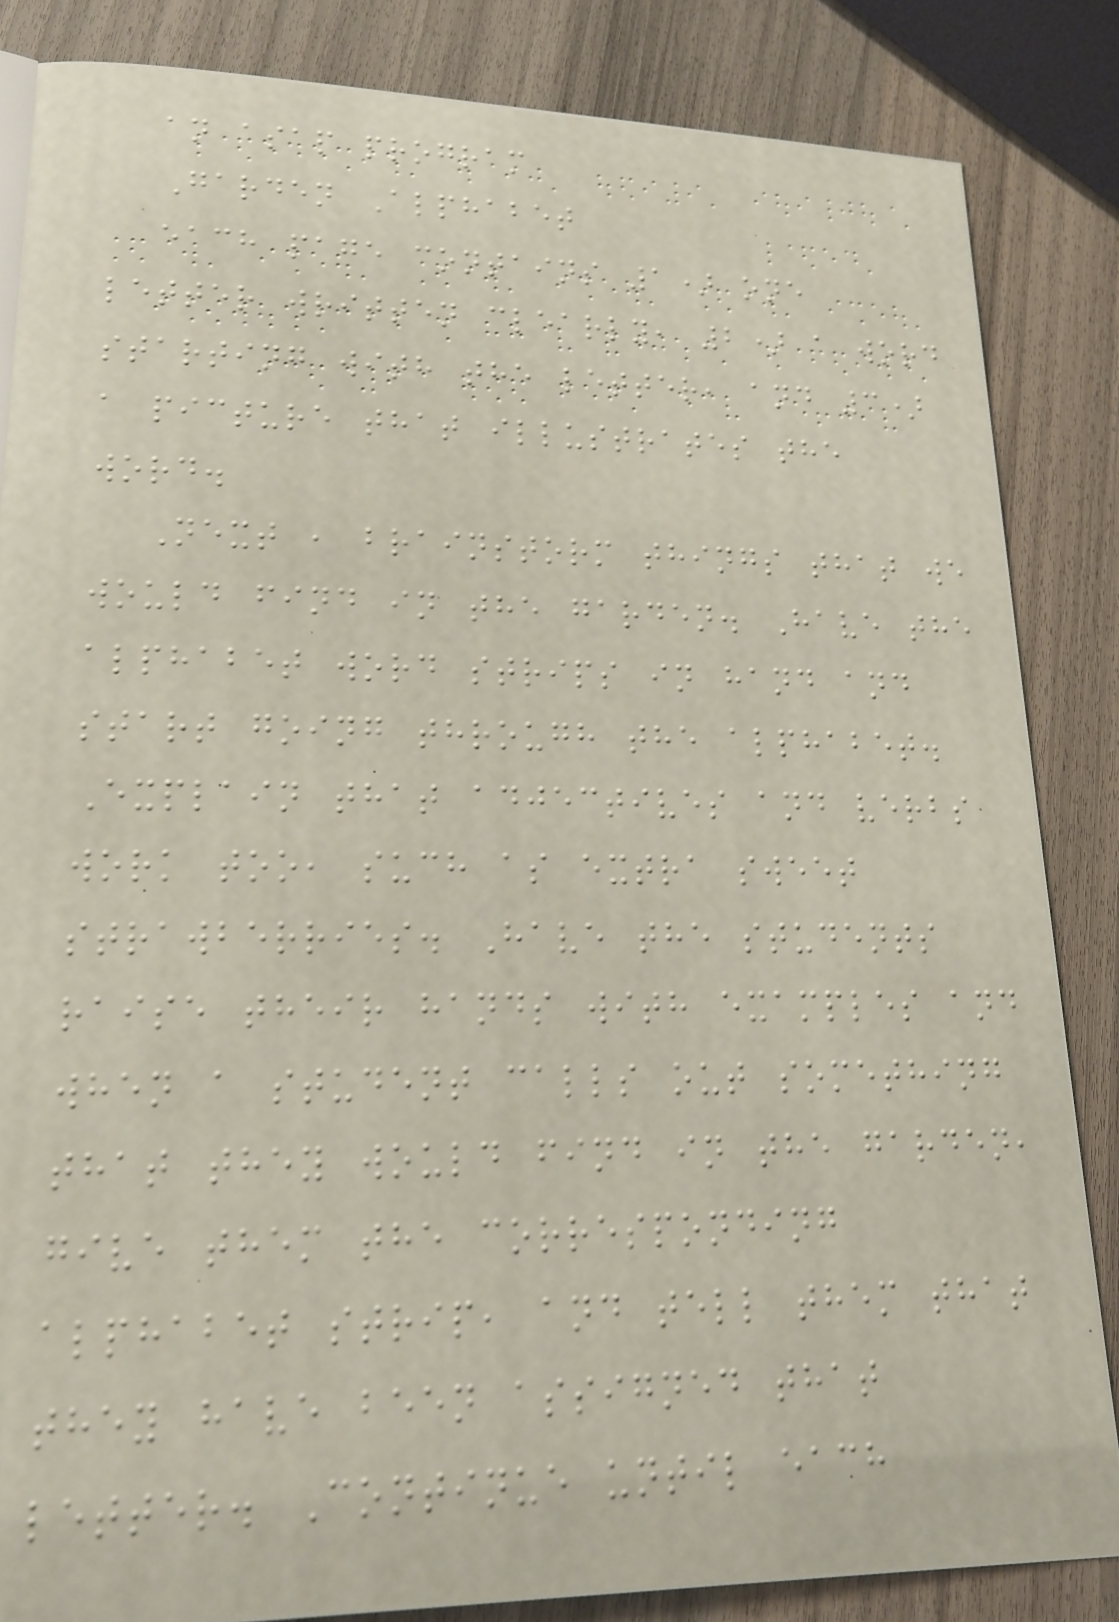an asap program
Garden Alphabet
each page contains 1) one
letter written clearly, 2) a word
starting with the letter, and 3)
a picture that illustrates the
word.
Next , brainstorm things that we
would find in the garden. Have the
alphabet word strips in hand and
start going through the alphabet.
Explain that adjectives and verbs
work too, such as extra sweet
strawberries. Have the students
raise their hands with examples and
when a student calls out something
that they would find in the garden,
give them the corresponding
alphabet strip, and tell them that
they have been assigned that
letter. Continue until each
